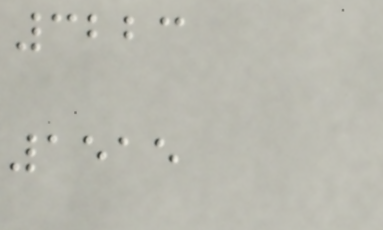3223
1515
